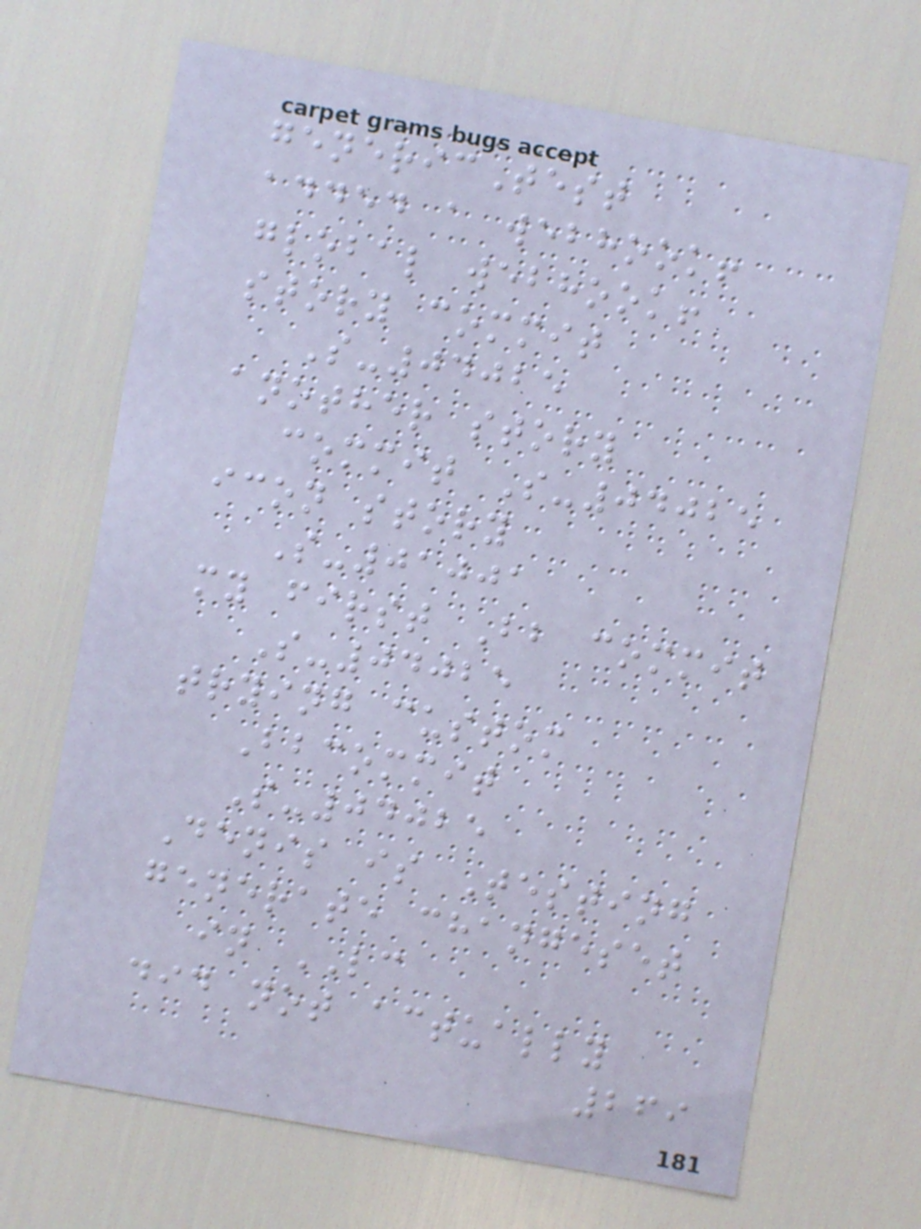genericTest
added a webhook!
global webhook!
story commit
S-04025
another story
commit S-04025
icon story
S-01001
my first Bb commit
S-04025
trying custom
Bbcommit
S-04025
Denis is Testing
generate changeset
in LC
did not actually
269
